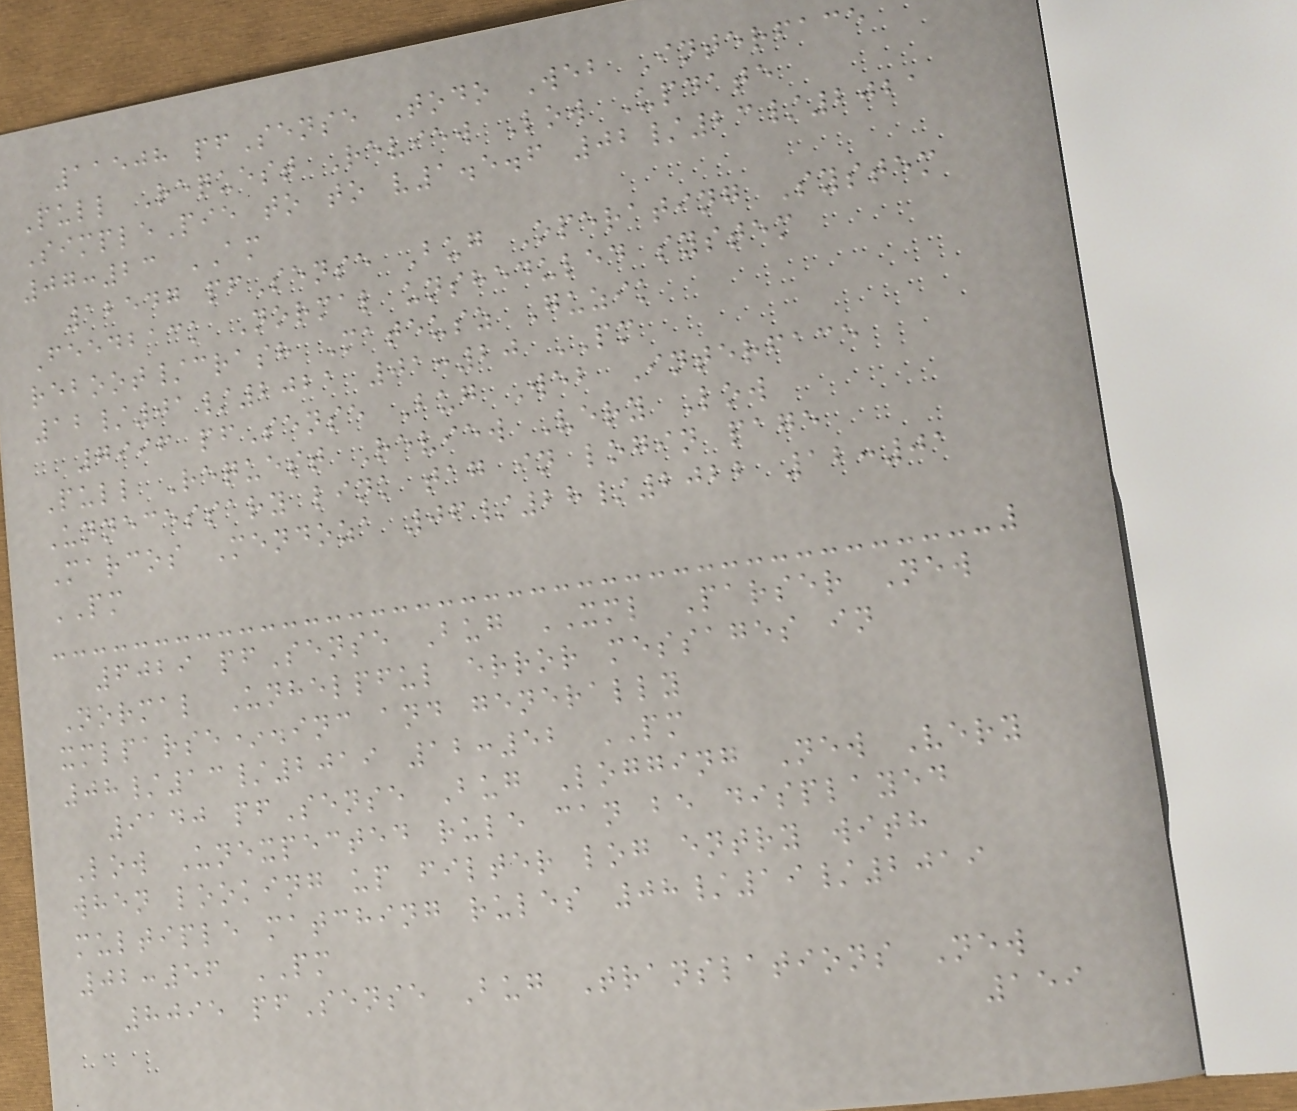11508 pfSense Todo Web Interface
Pull Request Review Low Update
SimplePie to to v1.5.6 02/23/2021
07:23 AM
12547 pfSense Bug Operating System
Feedback Normal unsheduled system
reboot/crash Mateusz Guzik
12/01/2021 01:20 PM
7996 pfSense Bug Web Interface
Pull Request Review Very Low
Unnecessary link tag in login page
Marcos Mendoza 06/28/2022 12:01
PM
6029 pfSense Bug XML Parser New
Normal Unhelpful error messages in
xmlparse*.inc and generally
08/13/2019 12:52 PM
9140 pfSense Bug Logging New Very
Low Unexpected rule can be displayed
when looking up filter log entry with
multiple matching rules 08/19/2019
02:56 PM
8095 pfSense Bug Translations New
159
